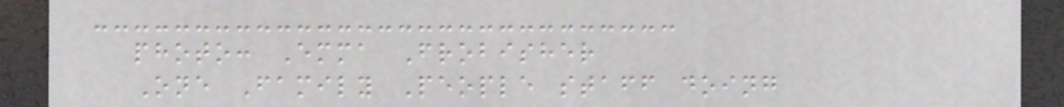photo: Emma Frobisher
One Family People staff doing
